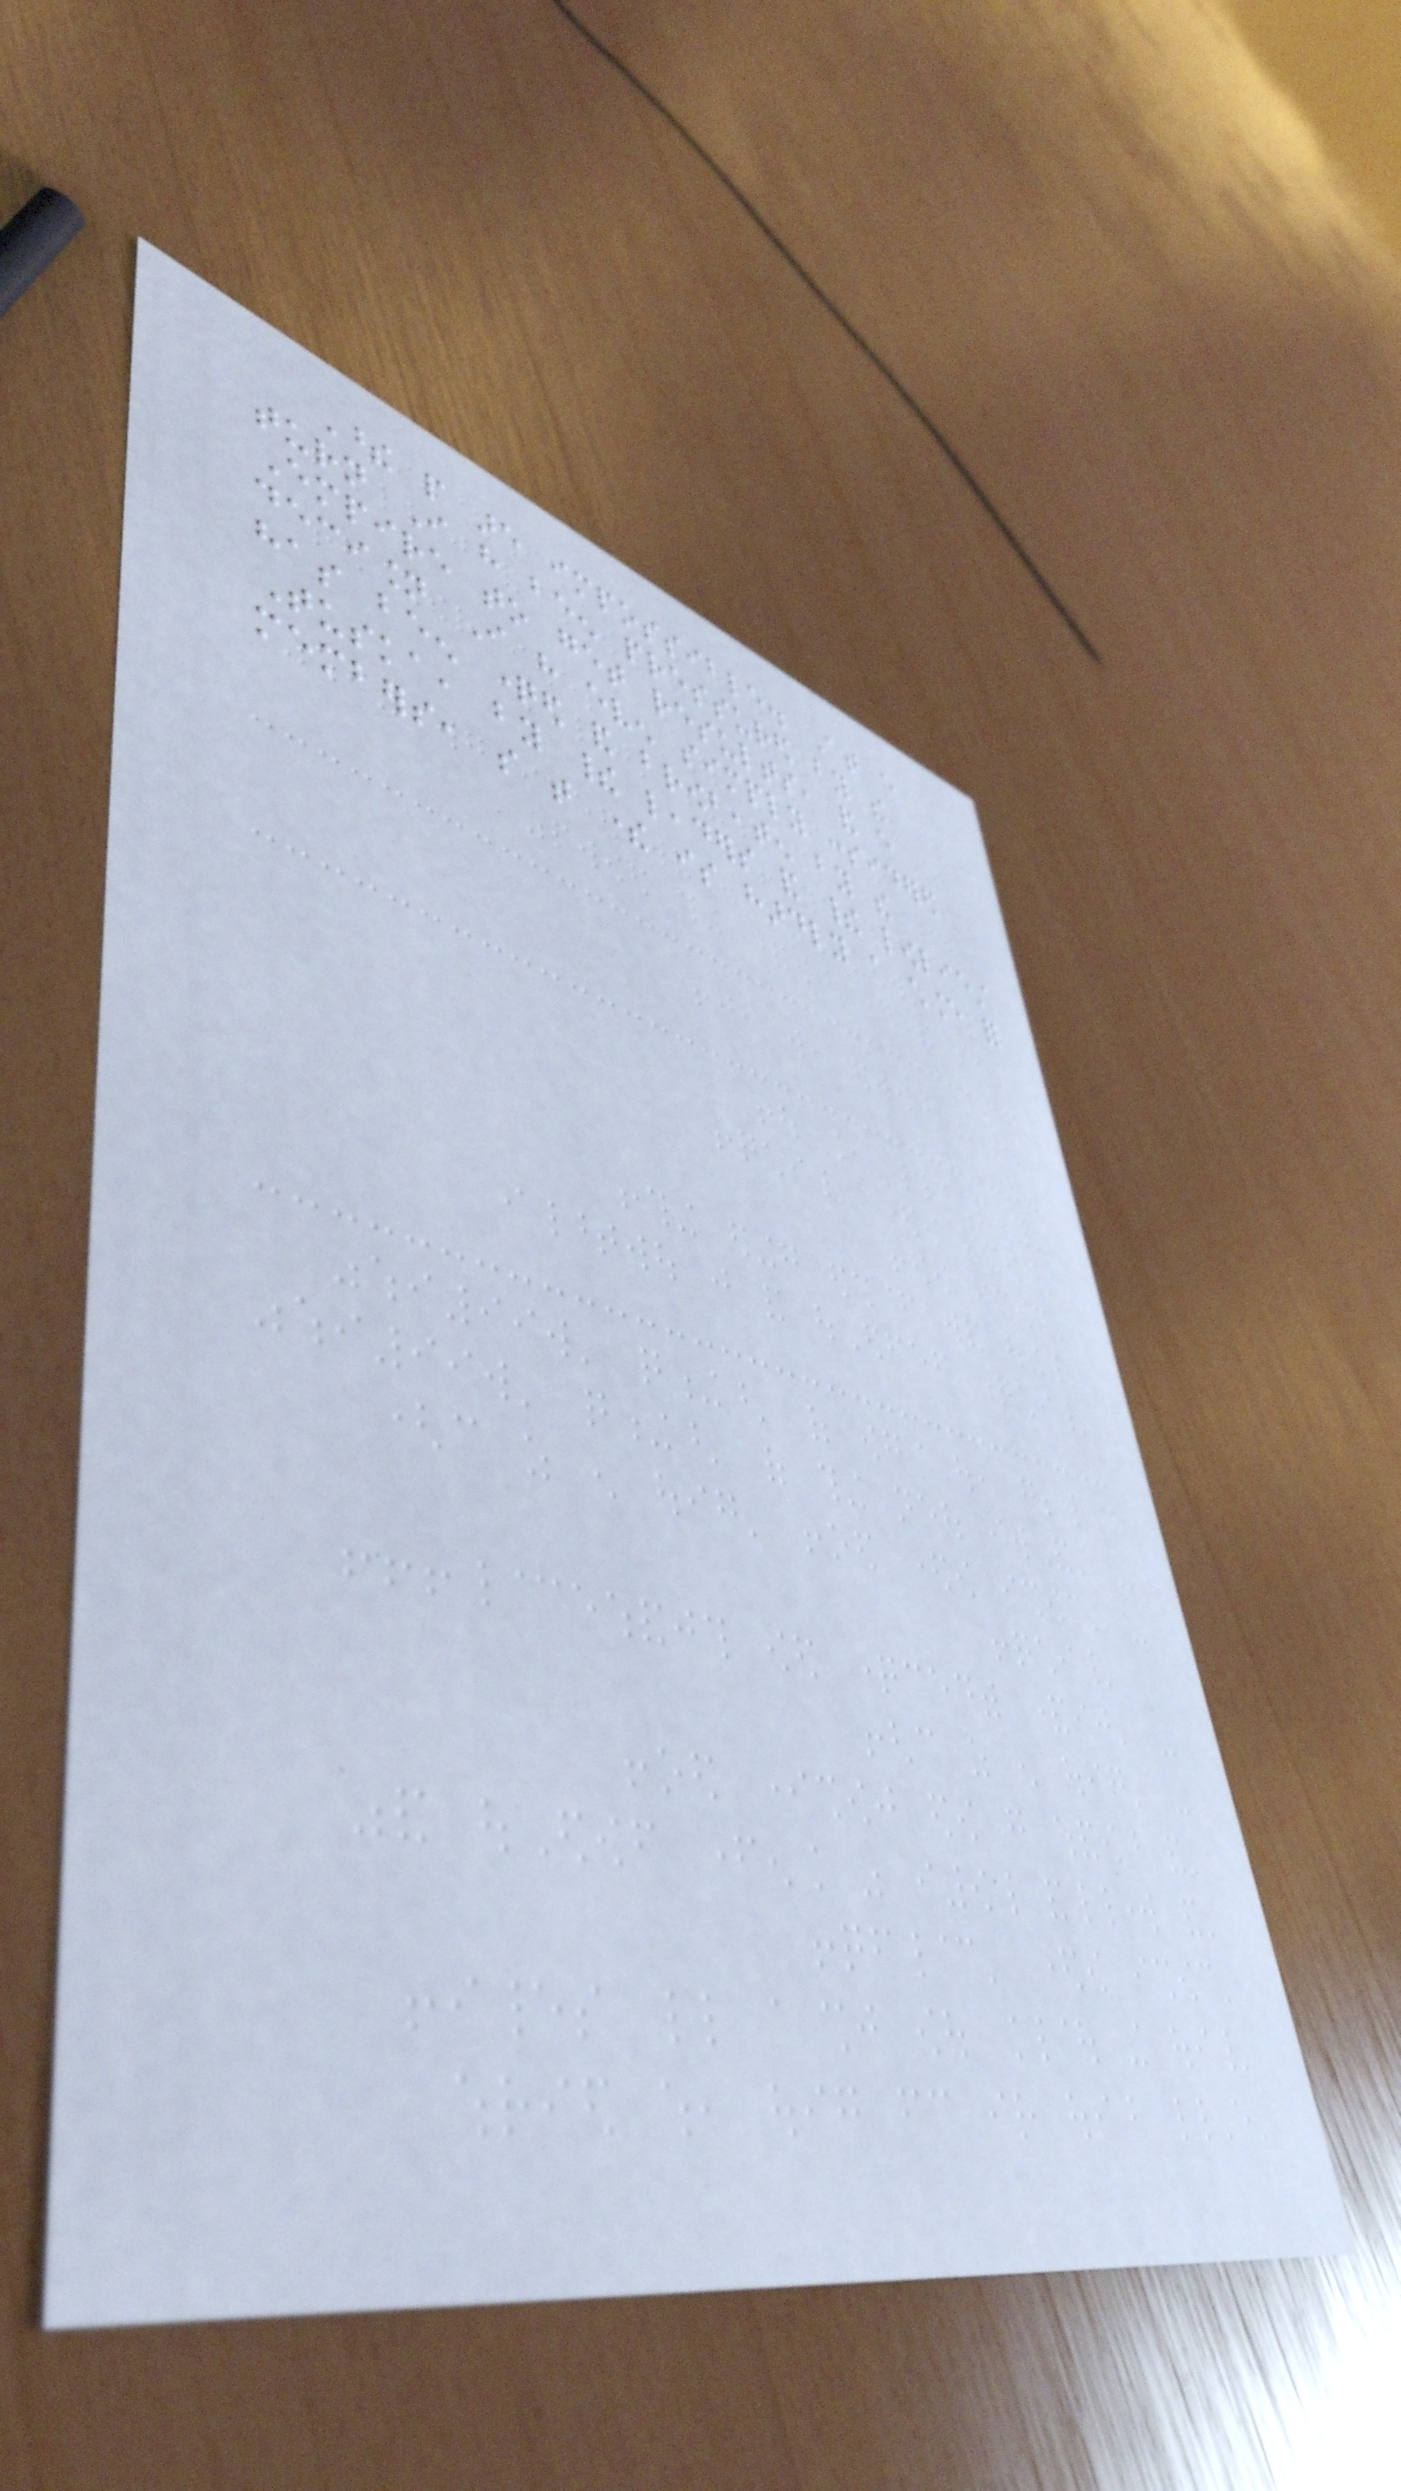These people are impossible. At every
turn I have been pressured by the
Empire to get results, and every
decision I have even simply considered
has been questioned and browbeaten by the
Tuska, by their leaders and their lowliest
members, so that there is hardly a chance for
